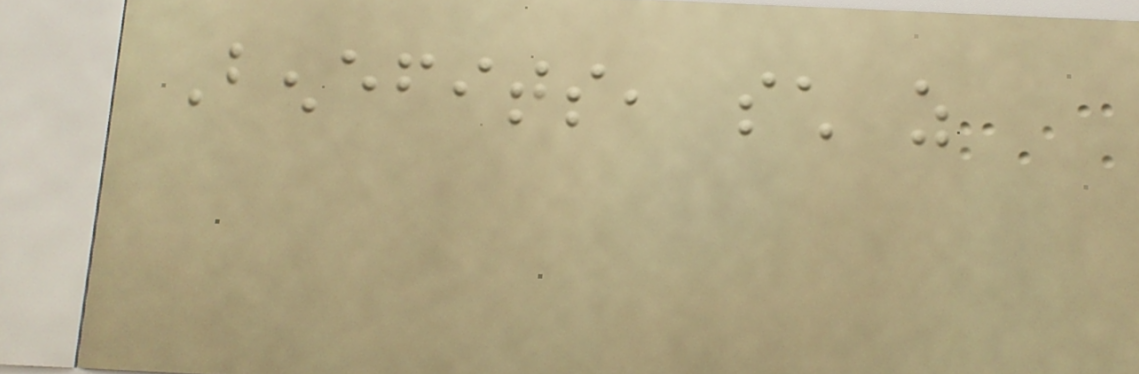Benefits, such as
